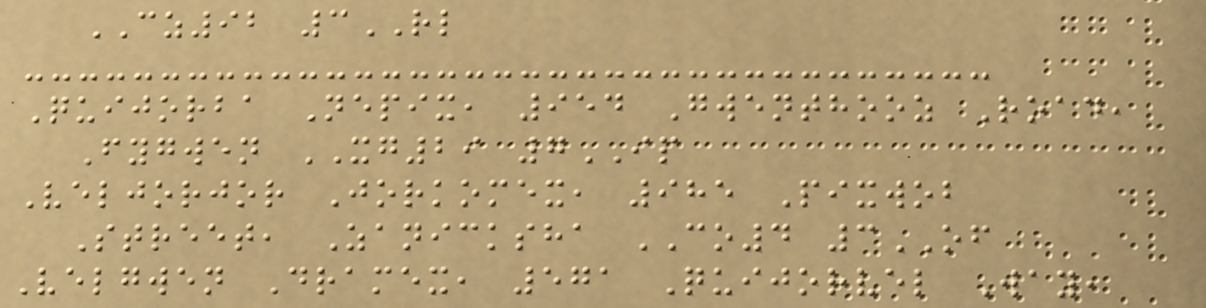CZ92 3RL
Quijorba Nepix, 954 Gwenthooz Road,
Fygwen XG29 7IP
Veljorjor Jorkomex, 985 Pixwob
Street, Zanicksha CO4 3OF
Velgwen Dramex, 571 Quijorvel Way,
